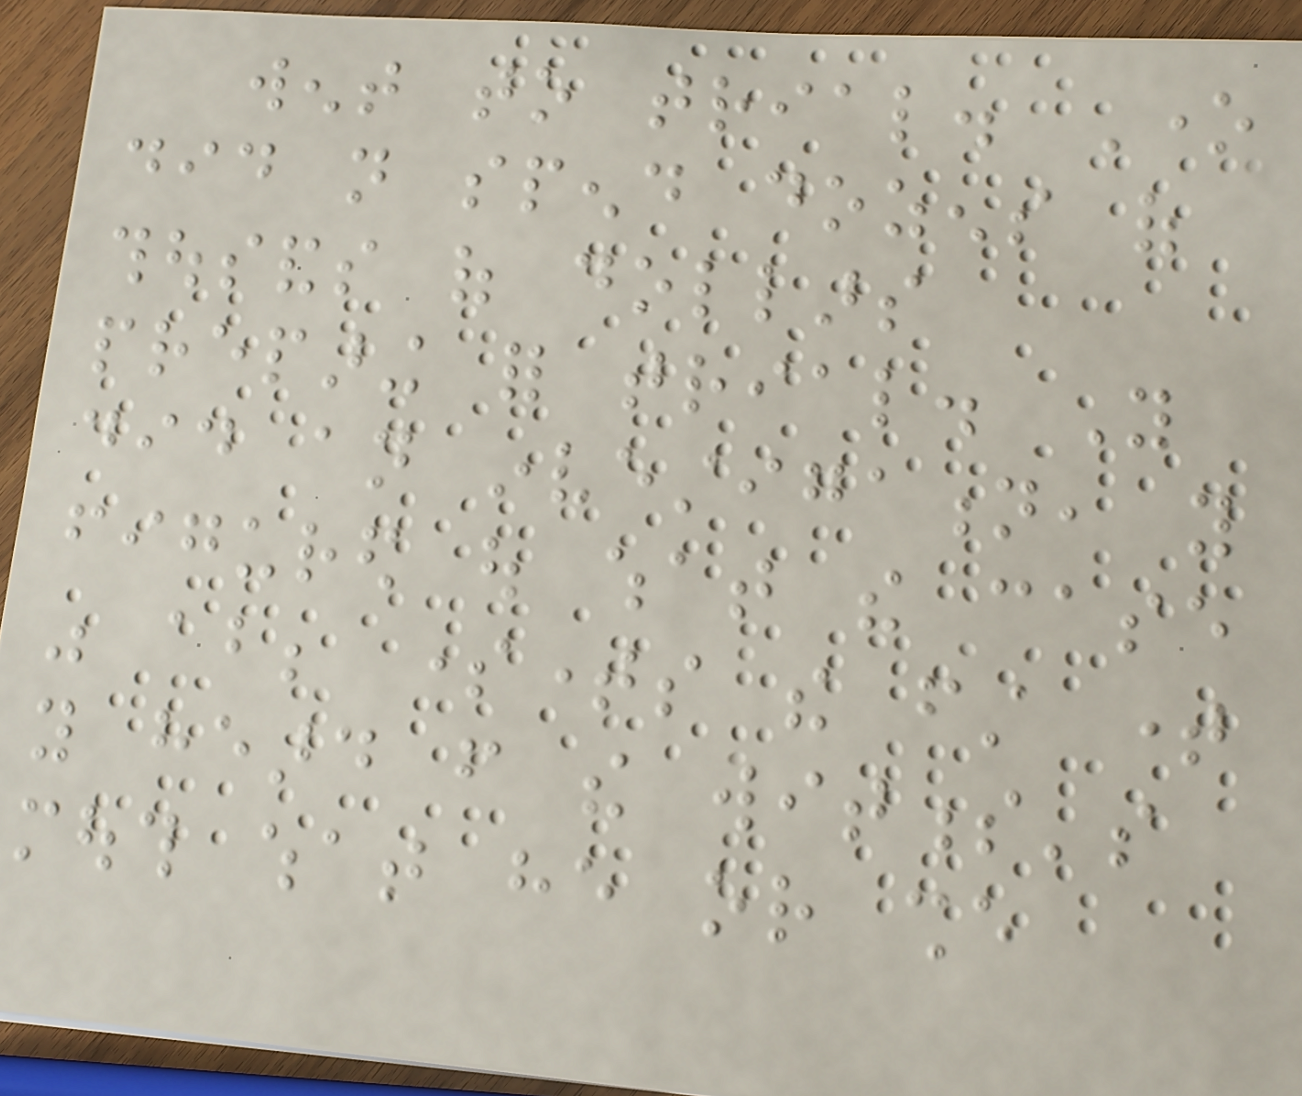went to trial. One
did not spend dozens of
thousands of dollars
preparing for trial. You
did an investigation, you
figured out what the case
was about; sometimes the first time
you heard from the witness's
mouth what he or she
